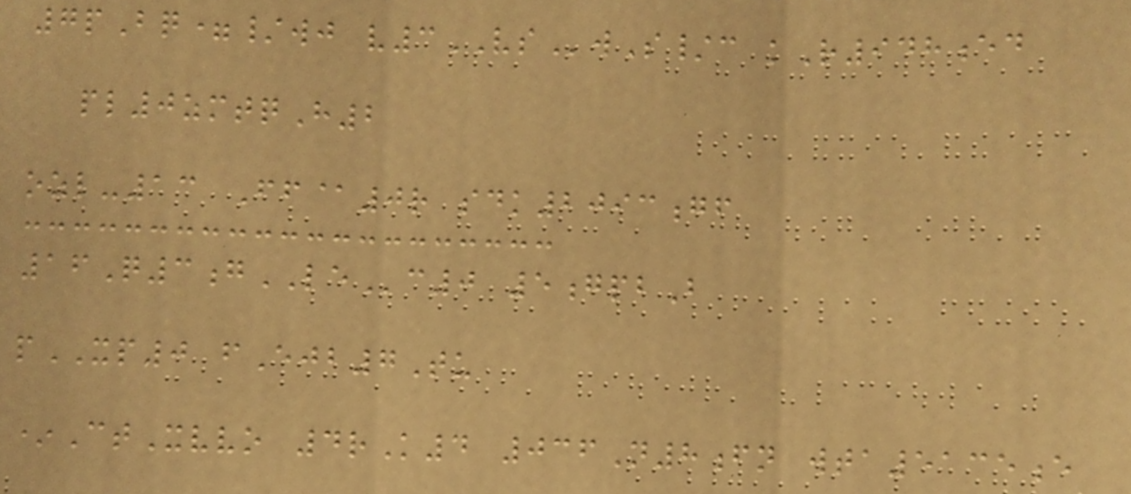7pBq=/wj v3VSwS/c kR948ed
pl0zmtqH2
ozl-13 Ff@0r sdk2093gf
16Q3gLEc0 5gpbB
pXP0 fEjb7Tu
*CtXvvo 4rK4 036N8fn wta5135e
